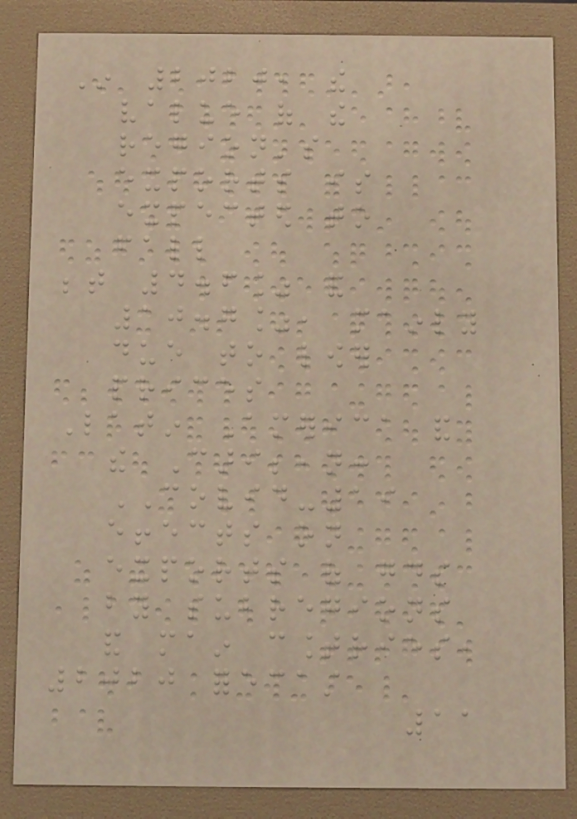In 2020, the
value of the
region's
exports is
expected to
fall
between 4.6% and
10.7%, mainly
due to lower
prices
Latin America and
the Caribbean:
COVID-19
effects on
exports of goods
by subregions
and main countries,
2020 forecast
11
